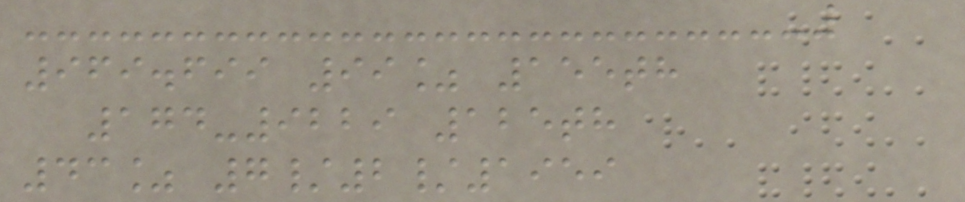969.699 99% 155th
174-9229 125th
43% 7/2/1959
